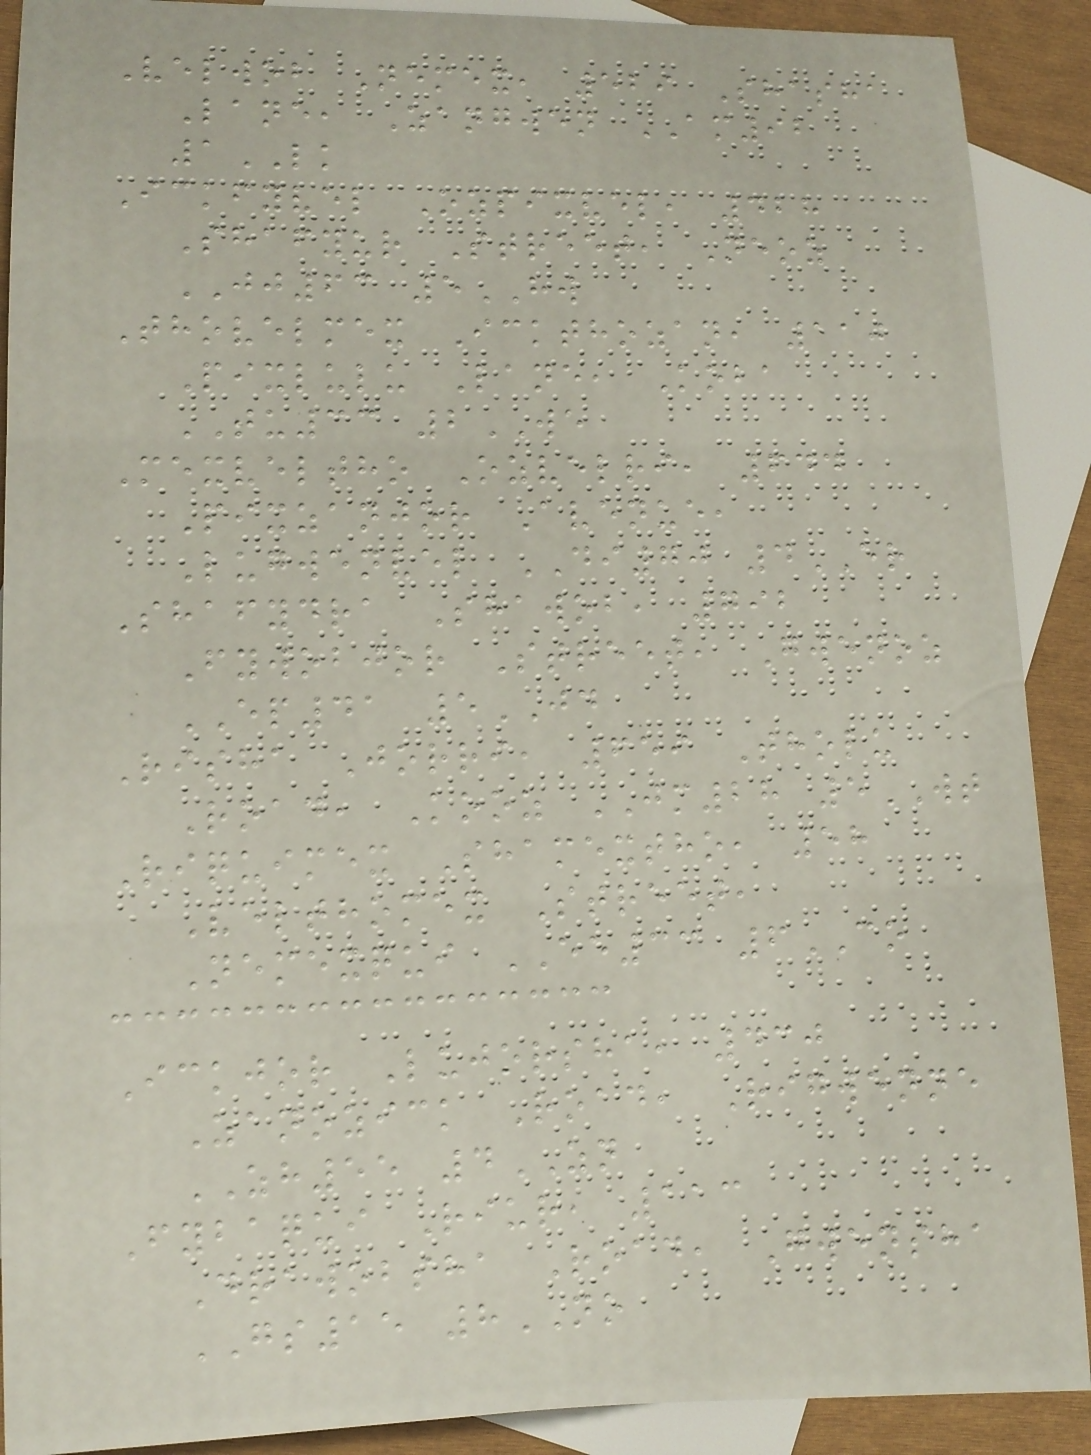Velwob Nemex, 529 Shasha
Lane, Zangwen AM92
1LK
Ickfyvel Ozpixvel, 428
Shafyur Street, Neoz
JJ63 5HW
Thovelmex Ickthozan, 110
Pixlulu Lane, Koba
TU33 2WE
Mexveltho Ozvelri, 644
Pixzanjor Avenue,
Lugwenvel DI70 4ER
Shafydra Shawob, 792
Fywobjor Street, Gwenoz
EP41 5JD
Risha Jorri, 659 Tholu
Road, Kooz JM28 5WT
Riquimex Shamextho, 58
Velthomex Street,
Nemexqui EE33 6CO
Ickjor Lujorsha, 430
Zanozick Road, Rigwenne
ZH55 4ZN
Fybaqui Riur, 113
Drawobsha Road, Gwensha
GS15 8NO
